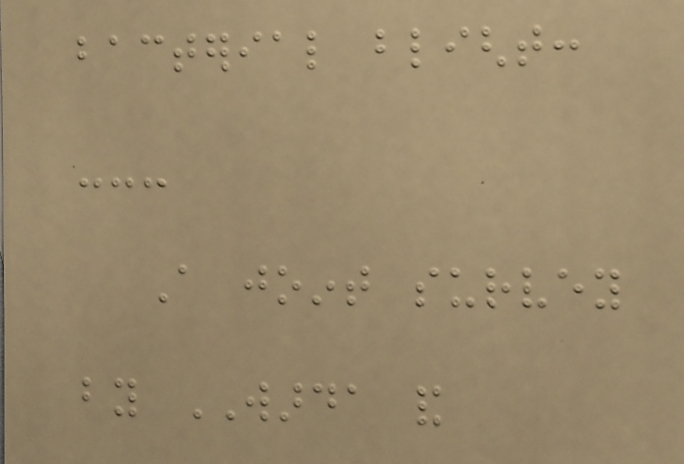bacterial blight:
---
A joint survey
by WARDA and
